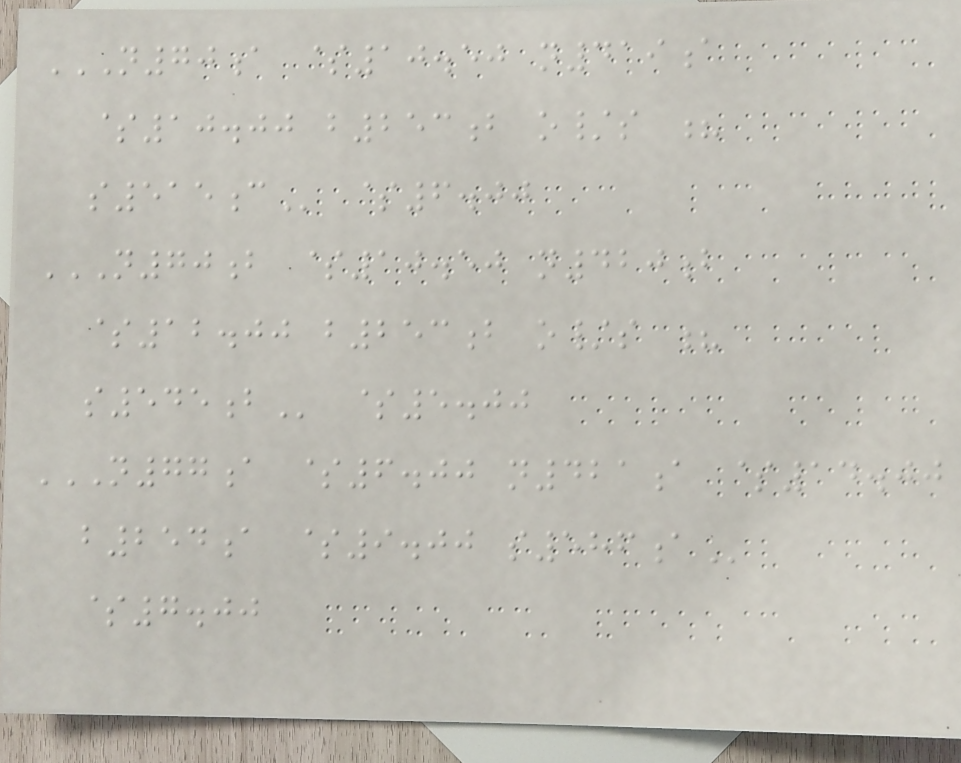N70A $10.50 N419A
$10.00 B253B O/S ?
S515C $6.00
N70B $10.50 N420B
$12.00 B253B O/S ?
S545B $5.00
N77A $6.00 N421A $14.00
B254A $9.00 S586A
$7.00
